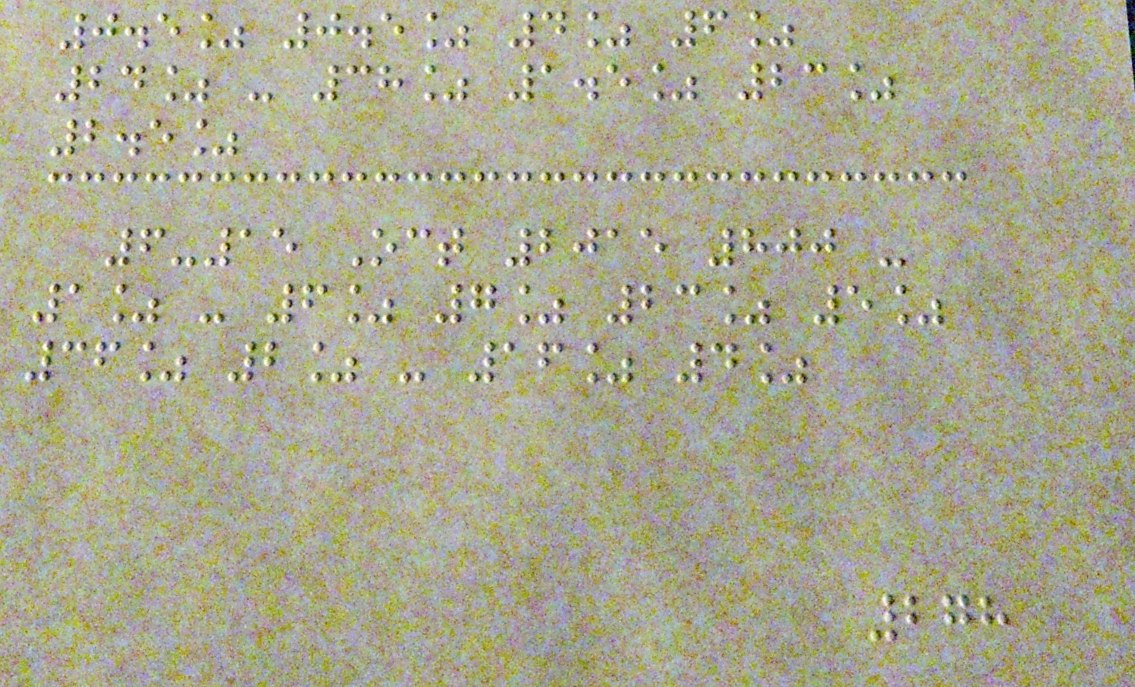0.5% 0.5% 4% 6%
24% - 38% 1.5% 23%
2.5%
6-15 Oct 2015 800 -
1% - 6% 7% 23% 5%
36% 2% - 16% 4%
278
